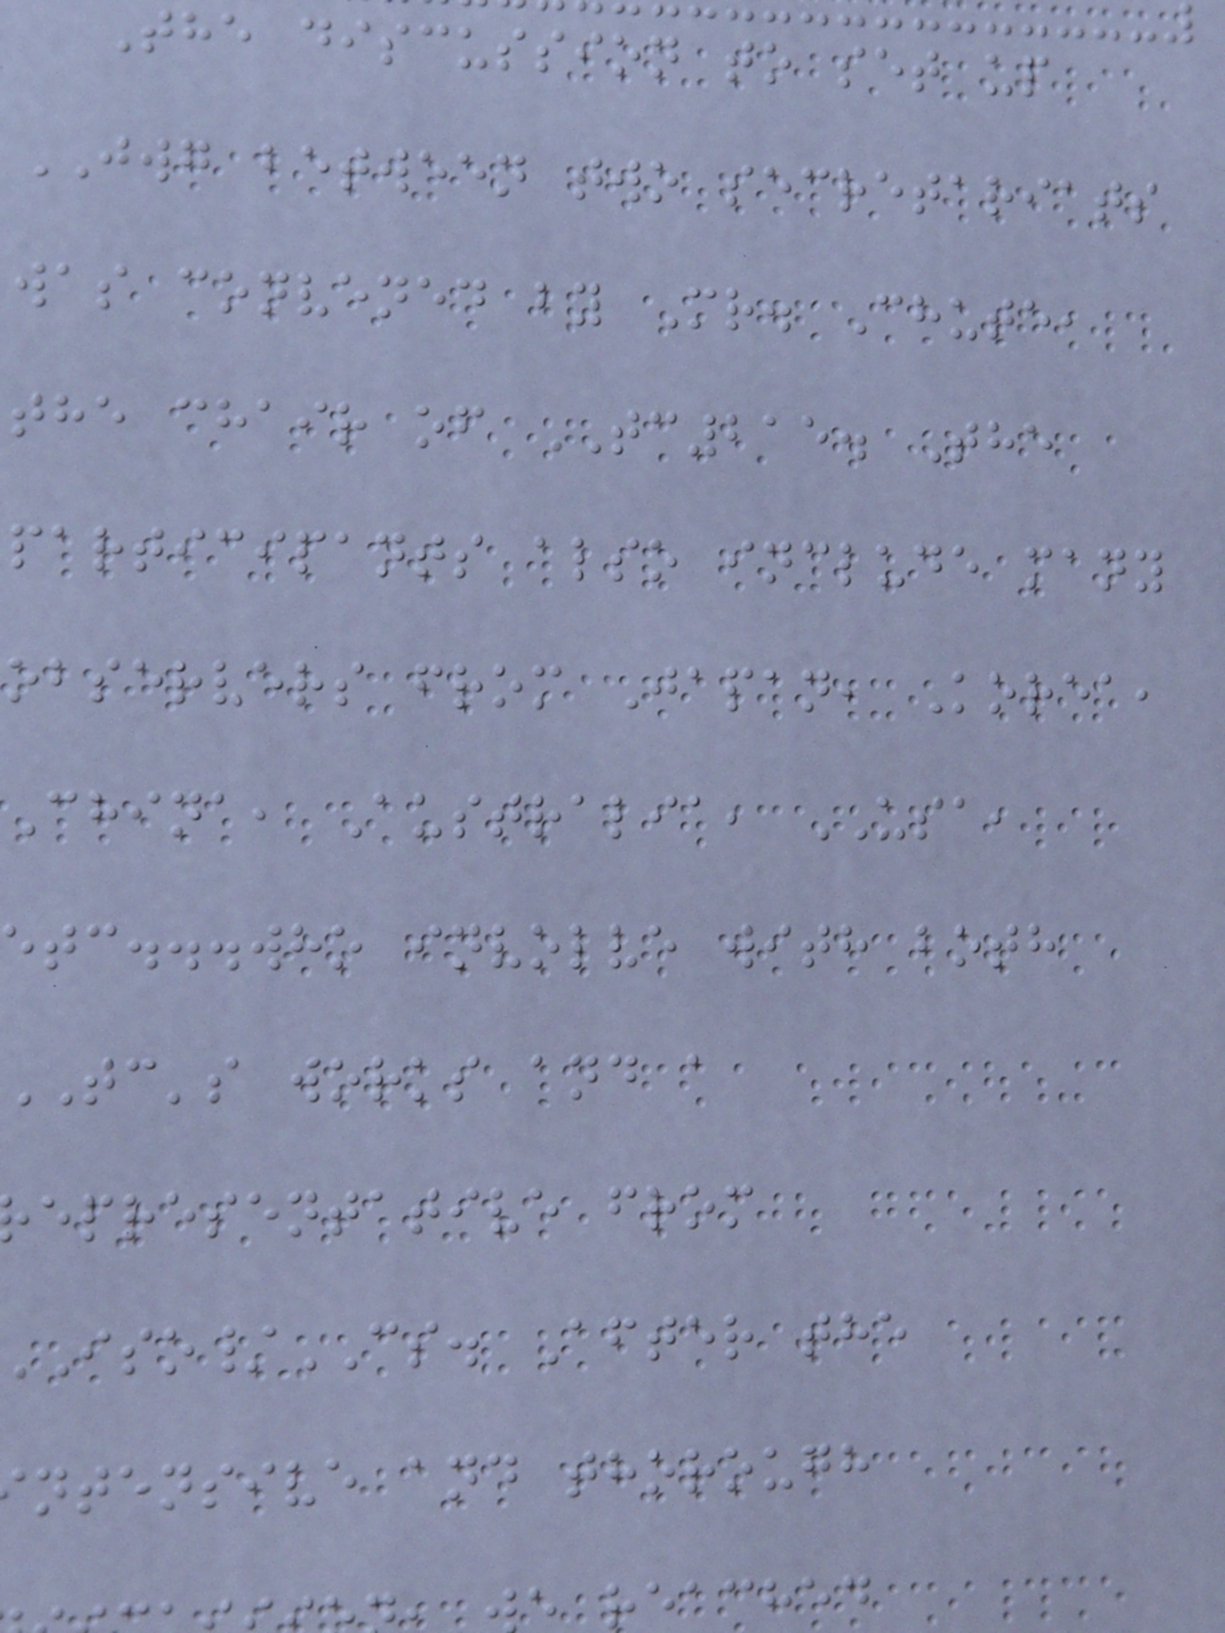The discussion to set up
JWG between two secretariats
was convened by Mr. Chute,
the chair of TC215. The
participants also include many
observers from Japan, Korea,
China, Australia, USA,
etc...who involve with both
tc's works and a
epresentative from
/CS. After the
ntensive and thorough
reached
